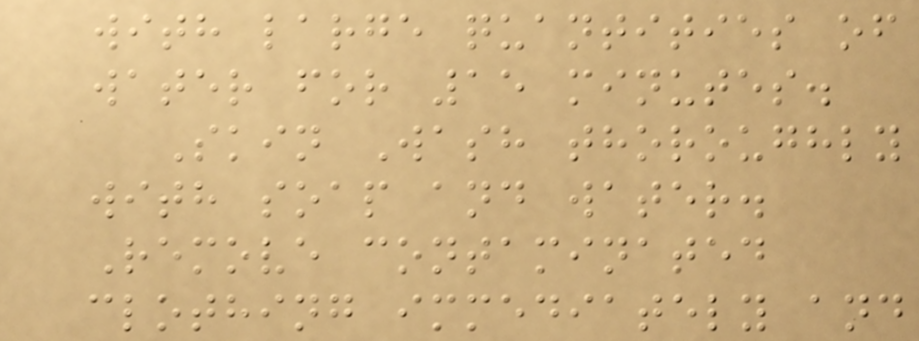with large quantities of
water for 15 minutes.
Skin Wash thoroughly
with soap and water.
Remove contaminated
clothing immediately and
